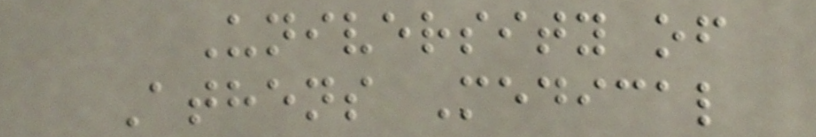University of
Athens Medical
